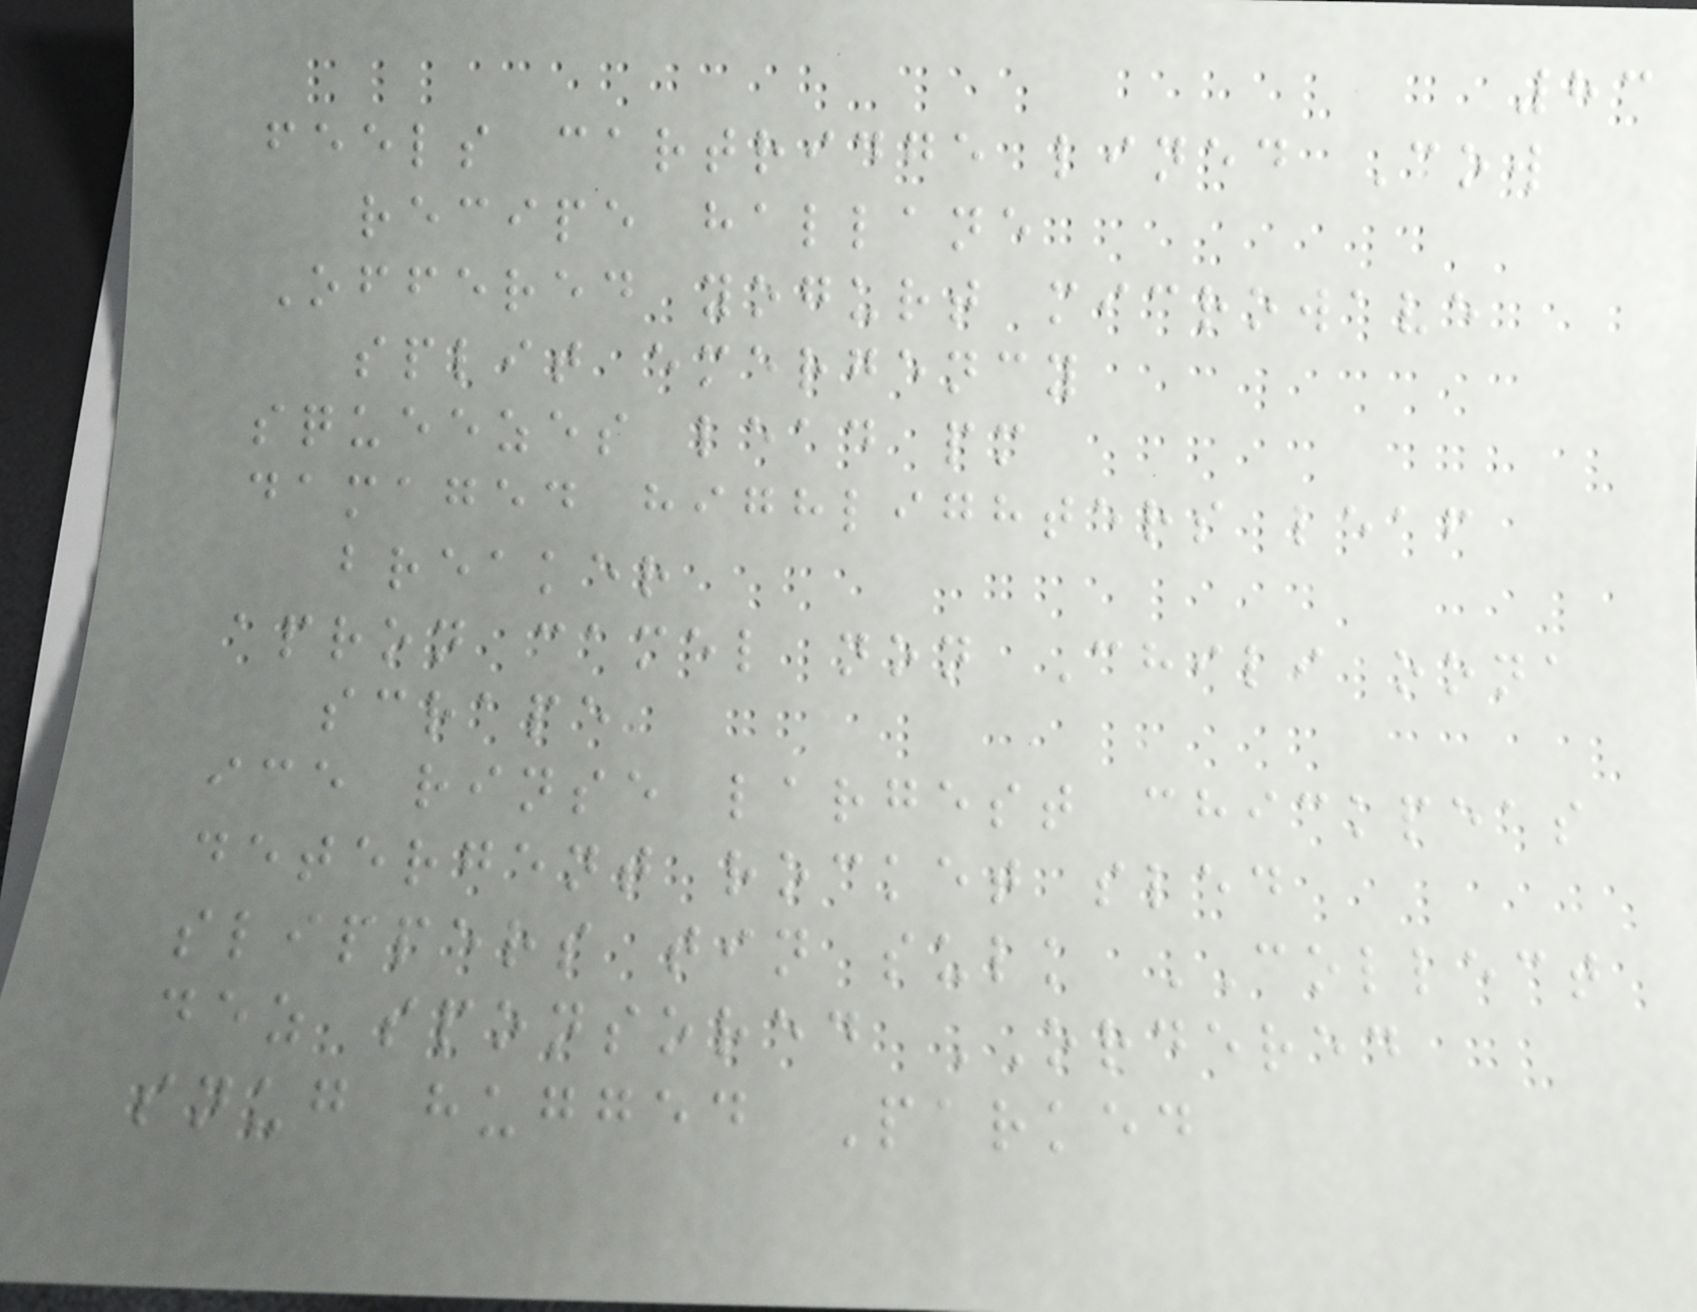83
feels cartridge lined Cow
recipe hallane
Offered yogurt microwave
split emergency
squeezes lead pm
damaged highlighters leaf
breaker
apron camel non Chili oona
scrape
ice rinse largest chickpeas
detergent rocket sled
slippers tin sulk COLLECT
dez sponsored ORDERED
snug hugged Parked
